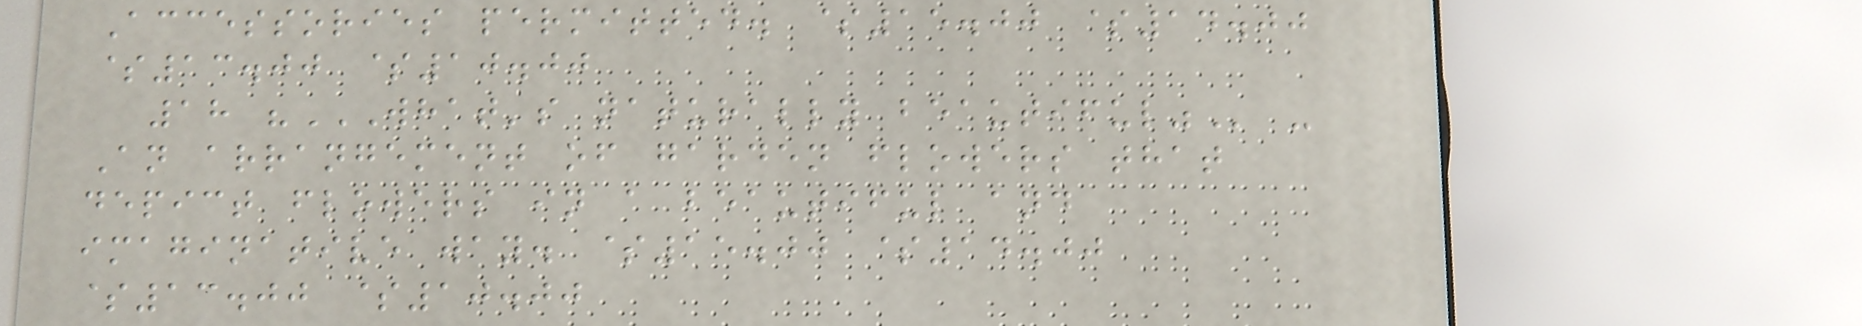Accessories permitted. $15.00 $14.00
$13.00 $10.00
18 "WHAT'S NATURALLY BEAUTIFUL" -
An arrangement of garden flowers that
depict flowers in a beautiful and
imaginative way. $15.00 $14.00
$13.00 $10.00
